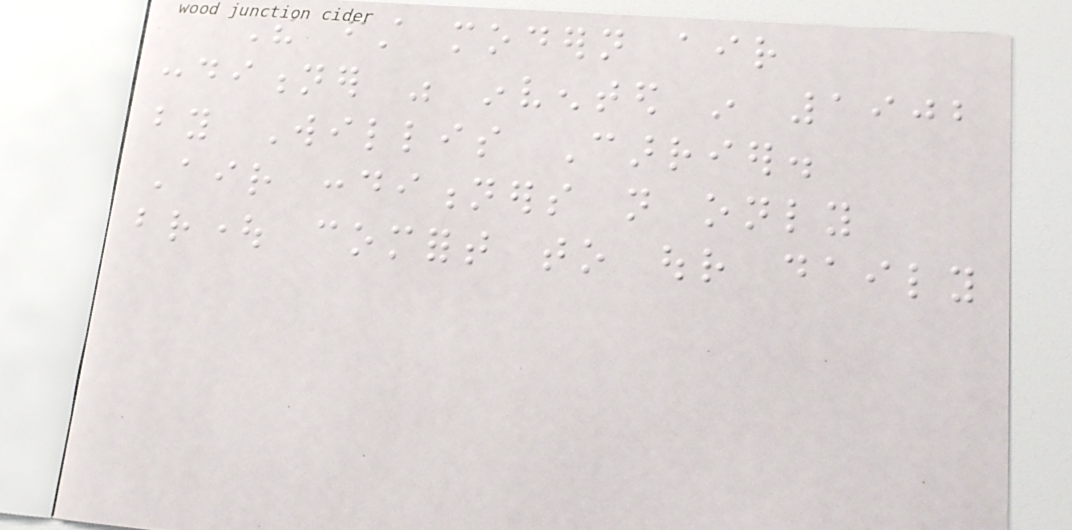The first modern air
conditioner was invented in 1902
by Willis Carrier.
Air conditioners not only
brought comfort to our daily
